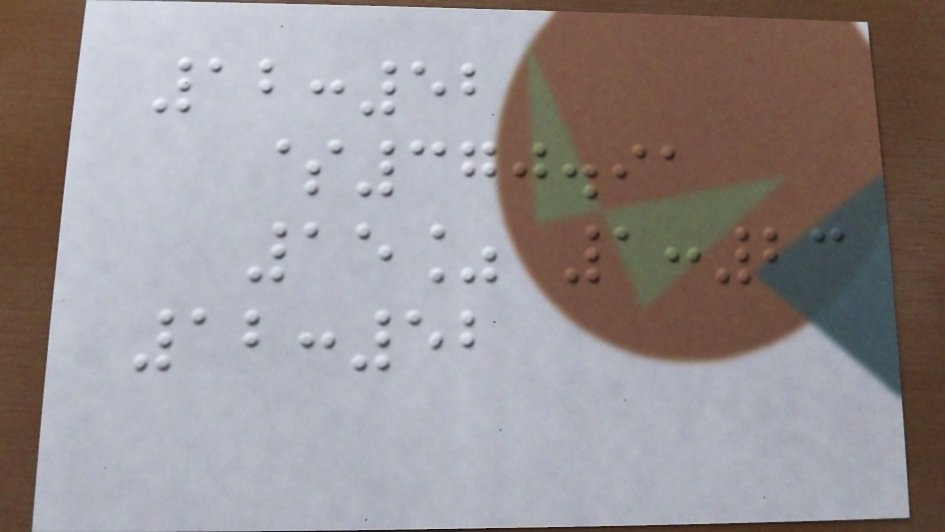12:52
$370.91
15% 1:23
12:52
